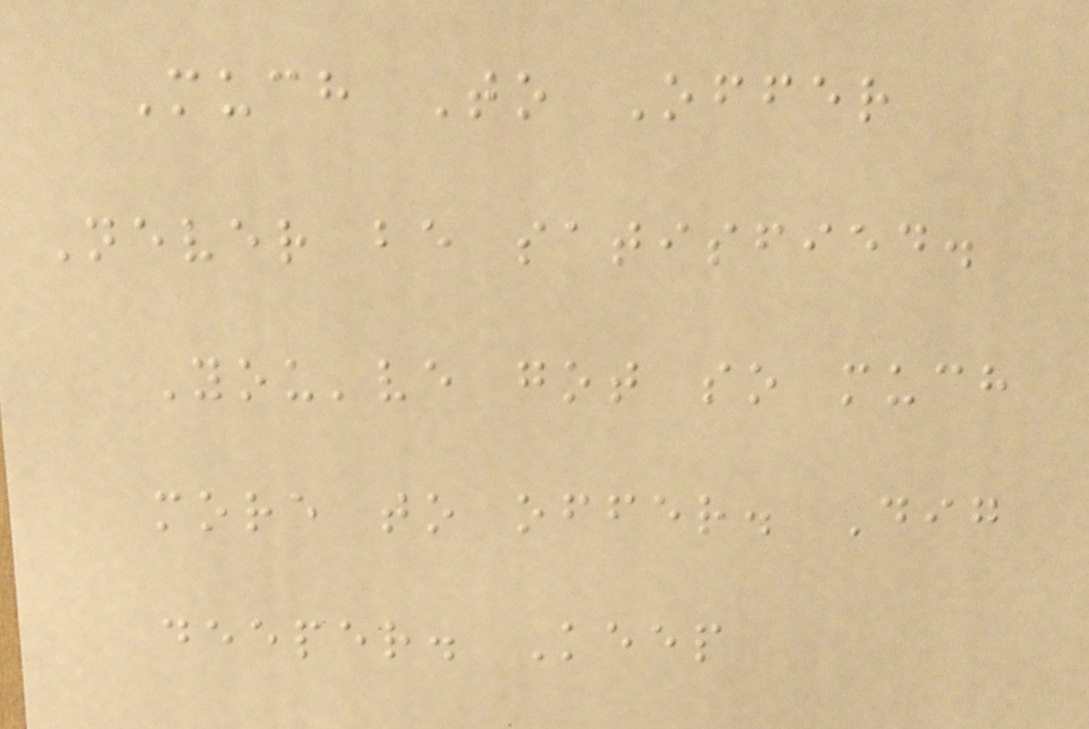Much To Offer
Never be satisfied.
You've got so much
more to offer. Dig
deeper. Keep
